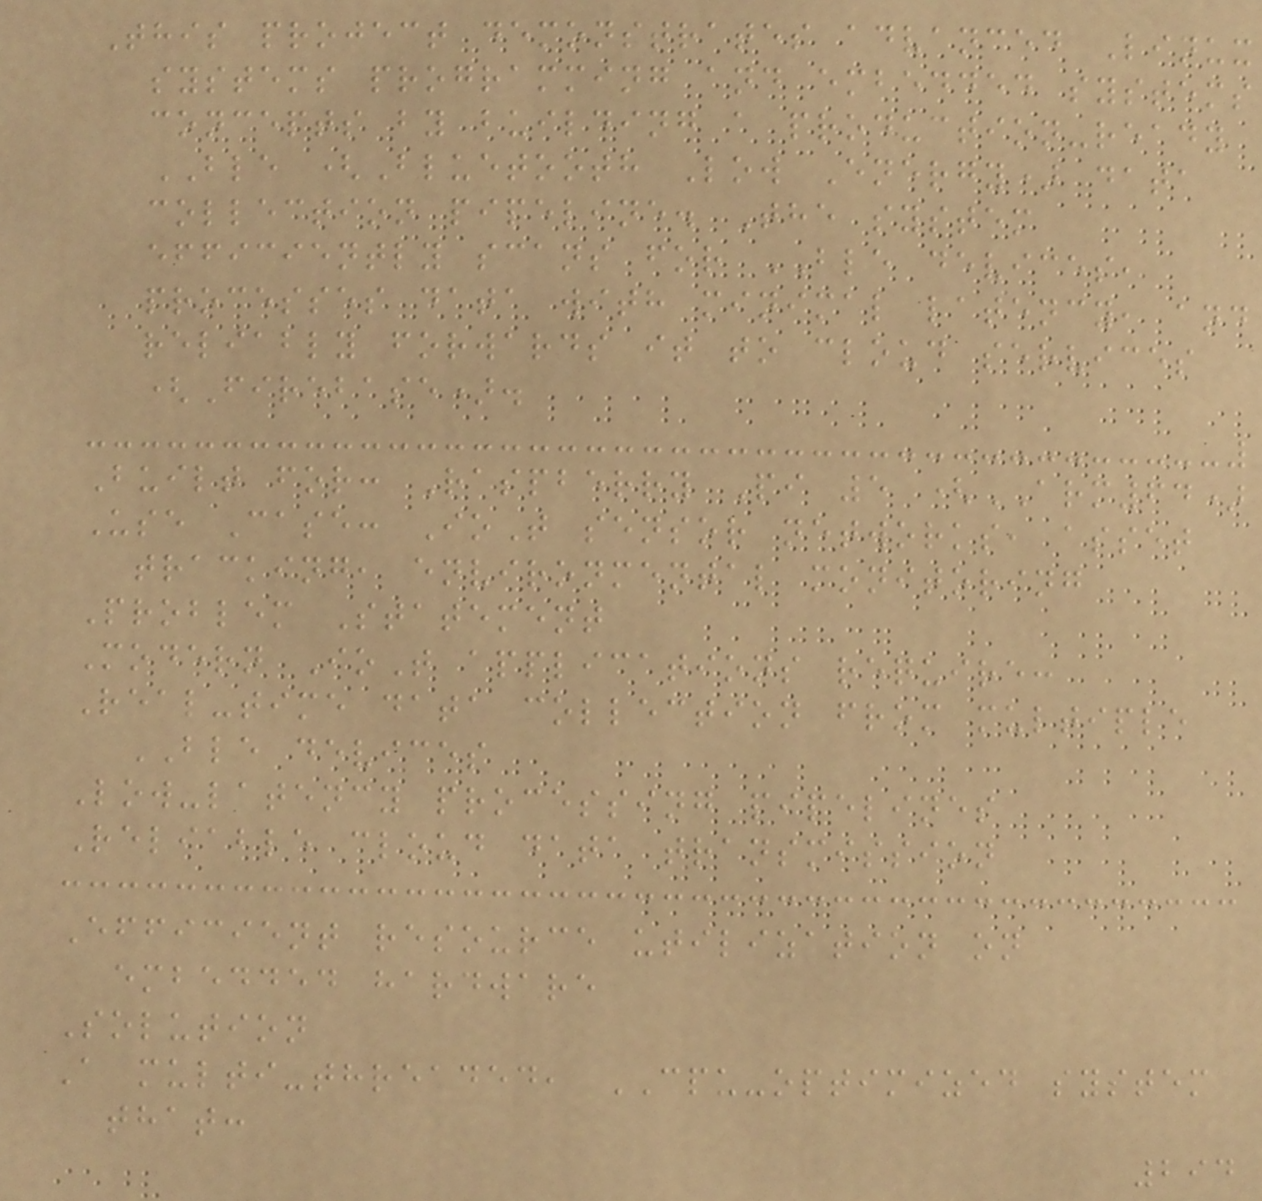This project demonstrates advanced Linux
systems programming and embedded systems
concepts by building a production-ready
BLE (Bluetooth Low Energy) data
collection pipeline. The system
efficiently scans for BLE devices,
processes data with minimal latency, and
reliably forwards it to cloud services
(Firebase).
Built for: Raspberry Pi 5 (ARM64)
Use Case: IoT sensor networks, asset
tracking, environmental monitoring
Problem Statement
Modern IoT applications require:
Real-time data collection from multiple
BLE devices
Low-latency processing pipelines
Reliable cloud data transmission
Efficient resource utilization on
embedded hardware
Solution
A multi-threaded, CPU-optimized system
that:
294
